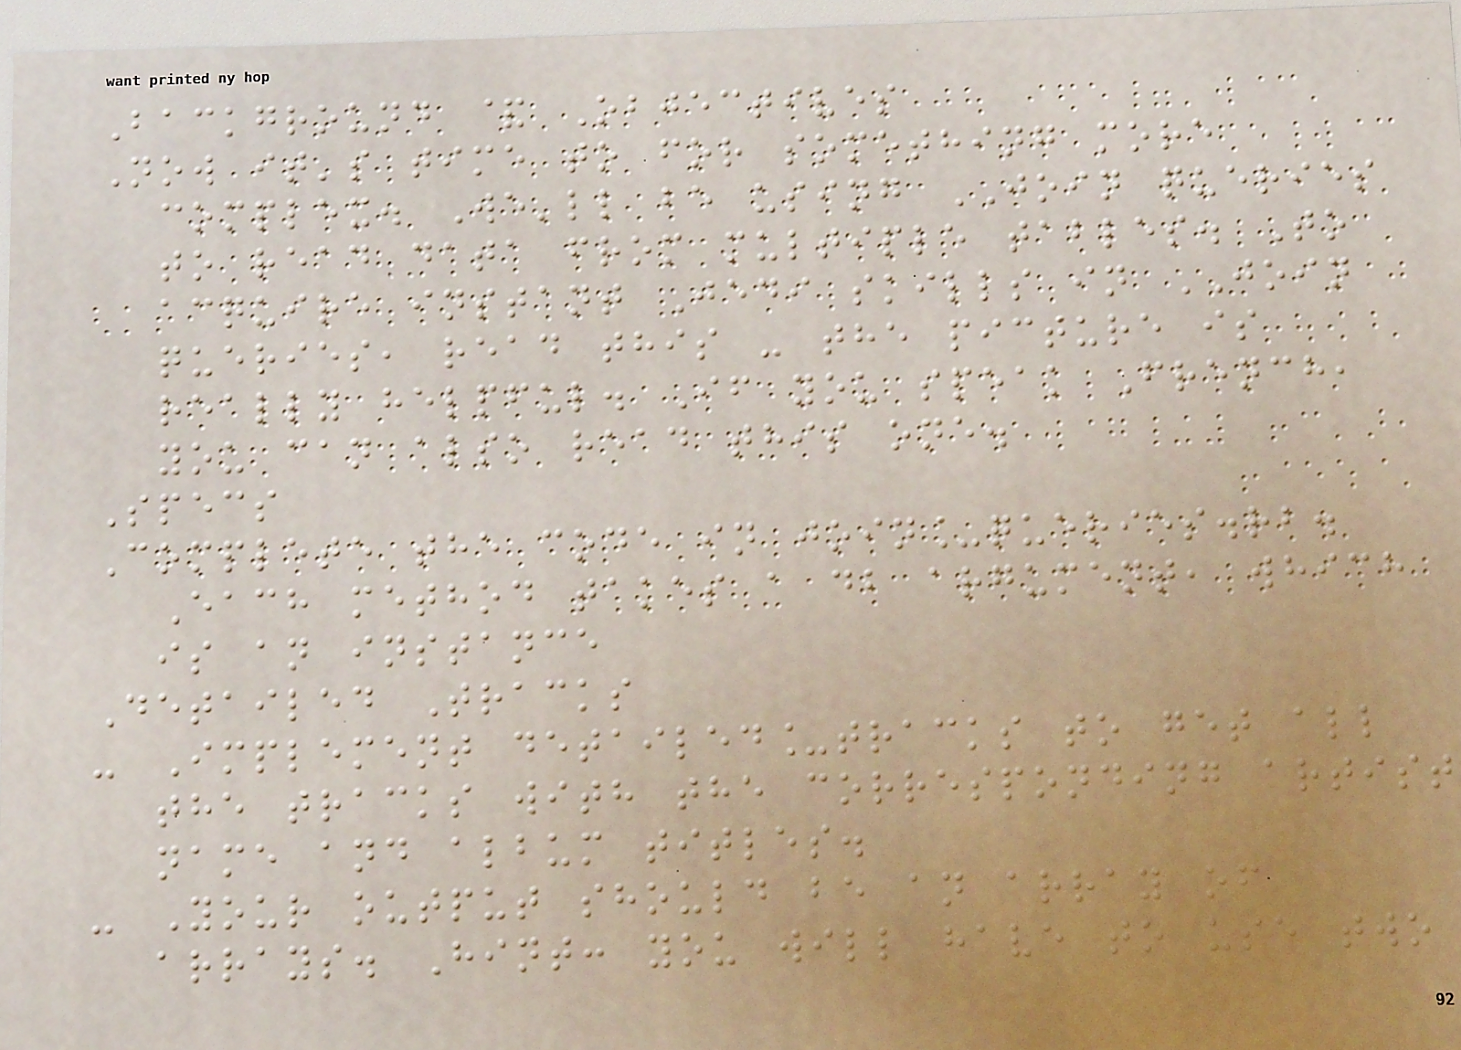Background & Objectives
Now it's time to for something more
complex. We'll be using JOIN queries
to read data from multiple tables. To
acquire instant Jedi skills in JOIN
queries, read this - the picture is
really helpful. If you speak French,
you can also read this one.
Specs
Complete the code in join_queries.rb.
Each method takes a db argument, which
is an instance
Detailed Tracks
- Implement detailed_tracks to get all
the tracks with the corresponding artist
name and album titles.
- Your output should be an array of
arrays. Hint: you will have to use two
